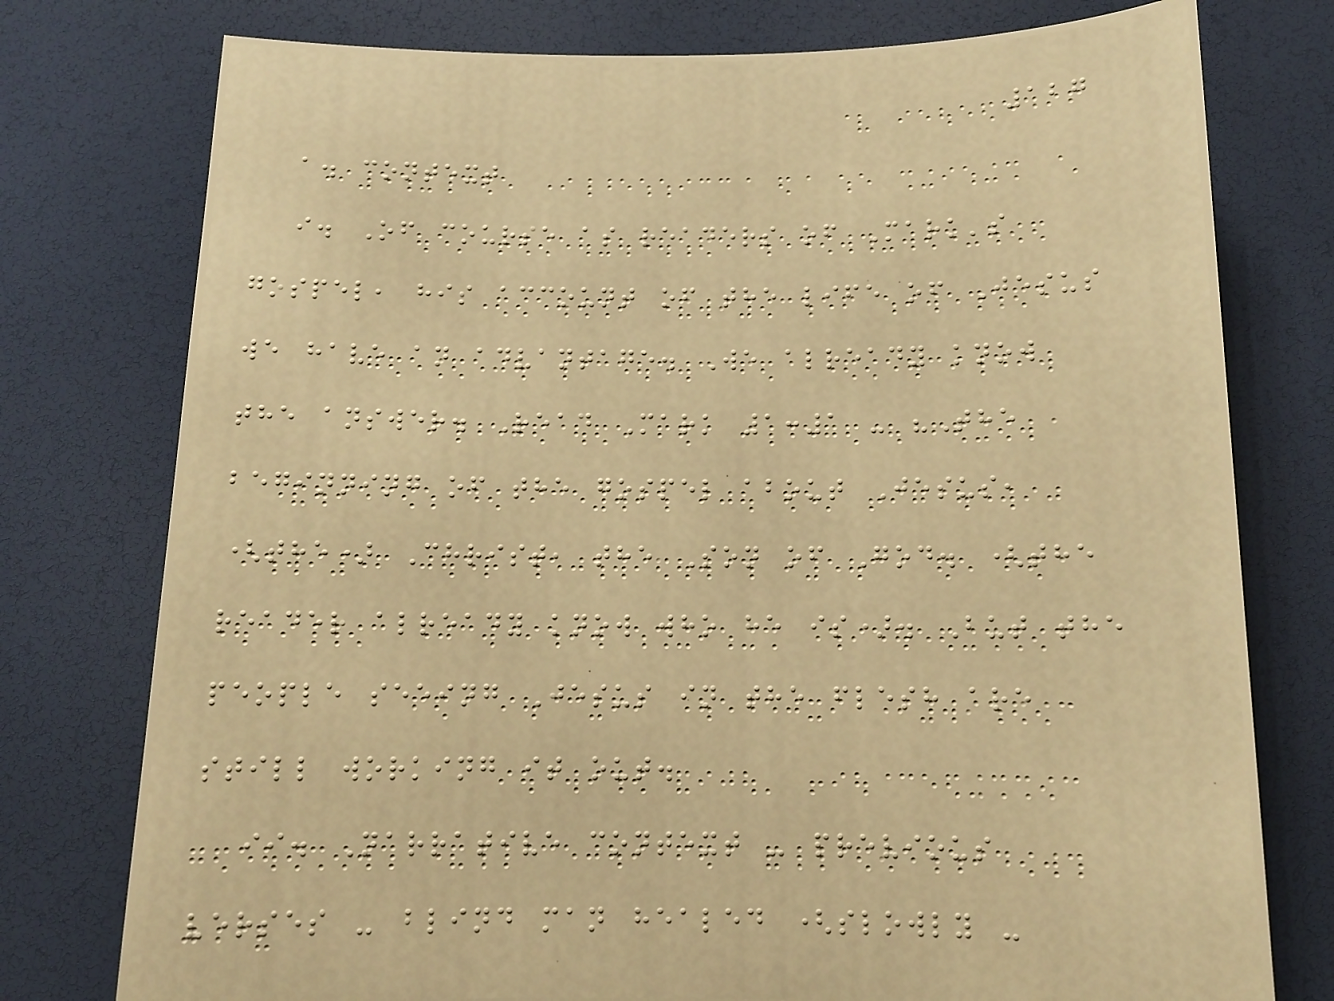127
a. context
i. Of course as readers of Mark's
gospel, his account of the life of Jesus
we have an advantage. We already know
the answer. Read Mark 1:1 - "The
beginning of the gospel about Jesus,
(the) Christ, the Son of God. (the
reader already know who he is). But the
people seeing Jesus in the flesh are
still working it out.
ii. Narrative context - previous
verses - blind man healed (slowly -
